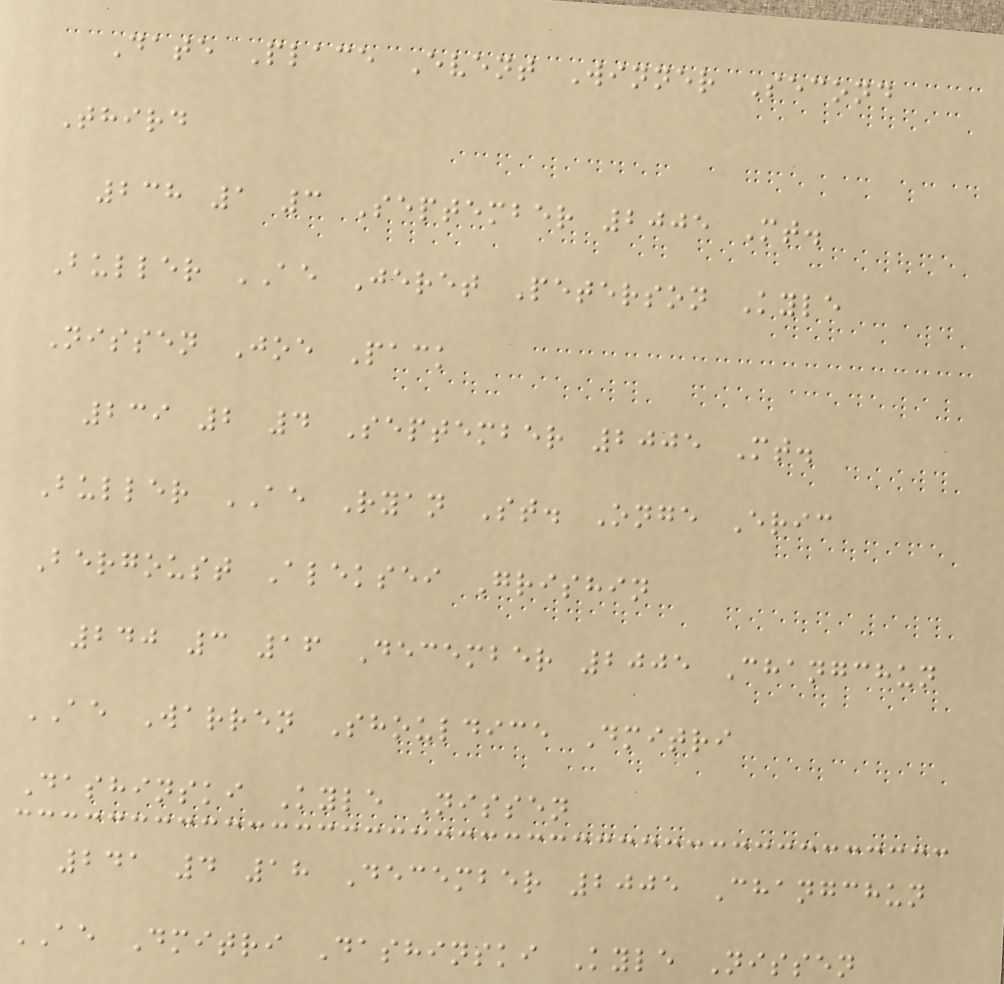Date Place Event Winner Second
Third
238 1 3 September 2005 Mt.
Buller AE Jeret Peterson Kyle
Nissen Joe Pack
239 2 4 September 2005 Mt.
Buller AE Ryan St. Onge Eric
Bergoust Aleksei Grishin
240 3 16 December 2005 Changchun
AE Warren Shouldice Dmitri
Dashinski Kyle Nissen
241 4 18 December 2005 Changchun
AE Dmitri Dashinski Kyle Nissen
